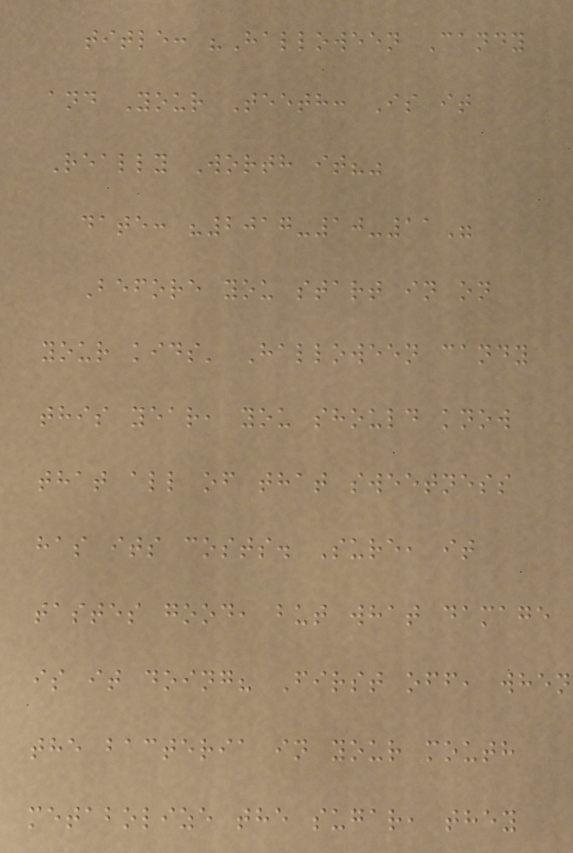title: "Halloween Candy
and Your Teeth: Is it
Really Worth it?"
date: "2017-10-11"
Before you start in on
your kids' Halloween candy
this year, you should know
that all of that sweetness
has its costs. Sure, it
tastes good, but what damage
is it doing? First off, when
the bacteria in your mouth
metabolize the sugar, they
